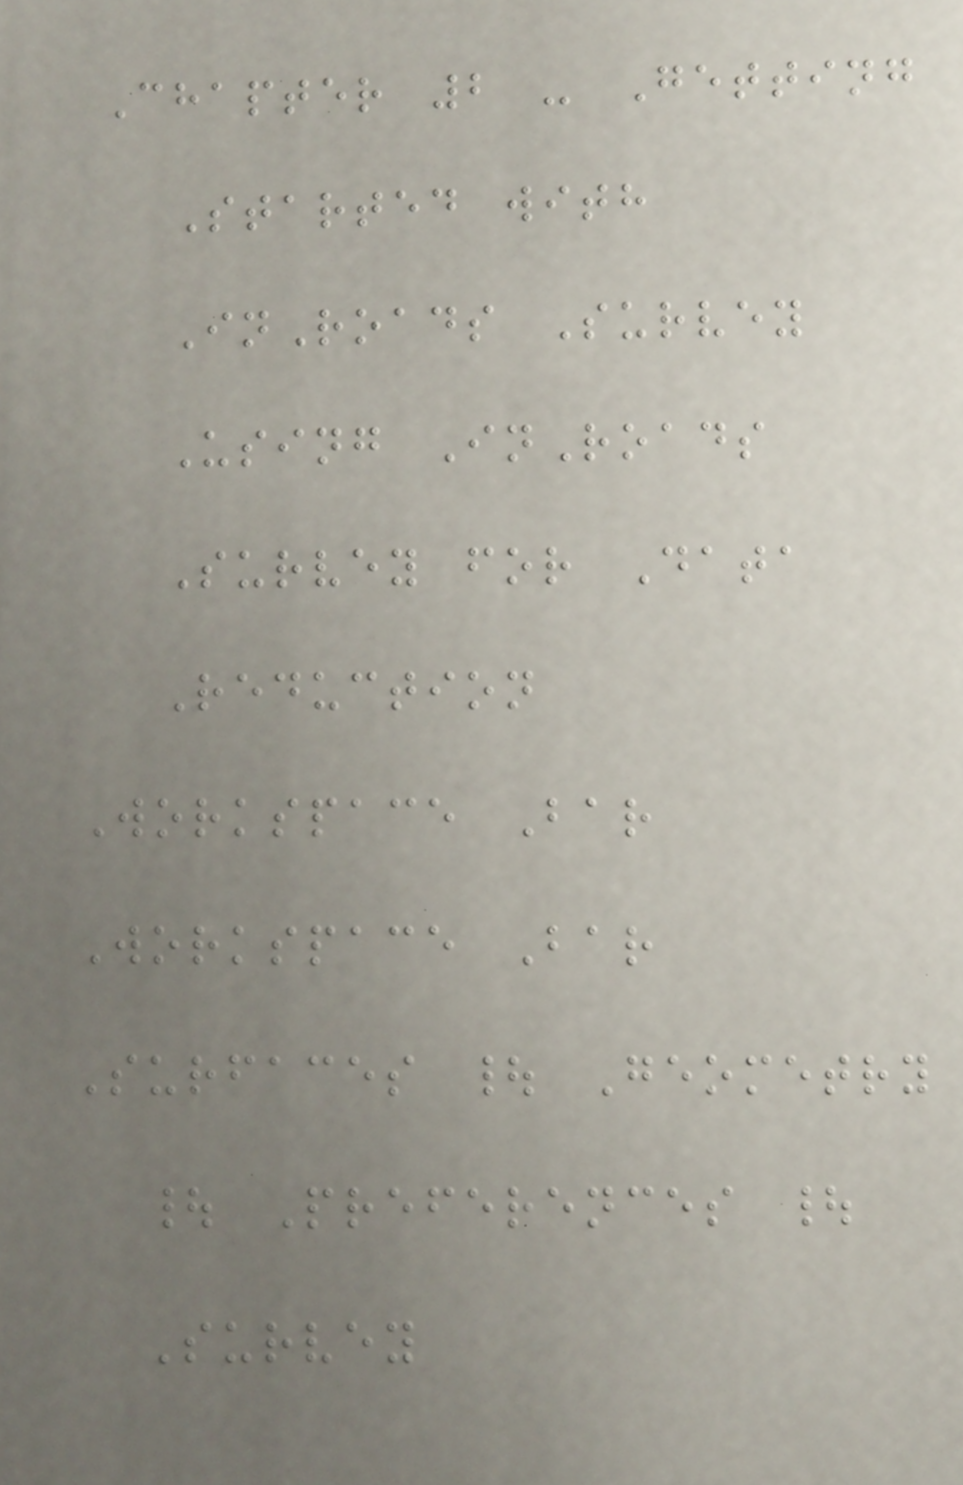Chapter 2 - Getting
Started with
InRoads Survey
Using InRoads
Survey for Data
Reduction
Workspace Bar
Workspace Bar
Surfaces | Geometry
| Preferences |
Survey
